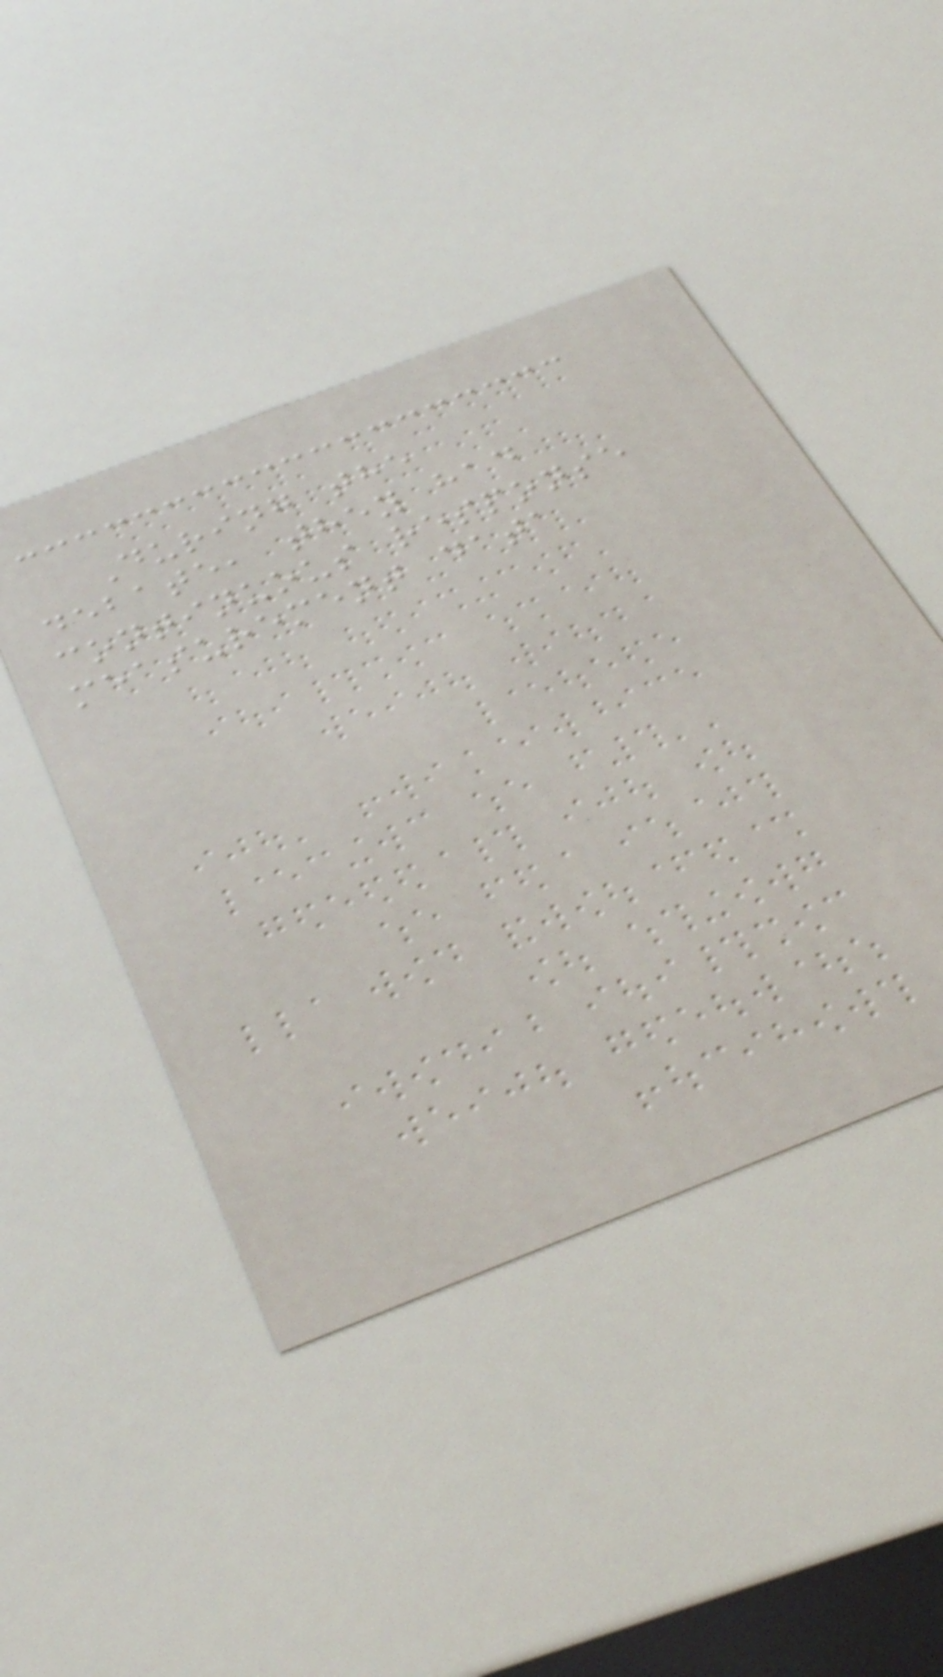During the
debate, they had
continuous response
measurement data
